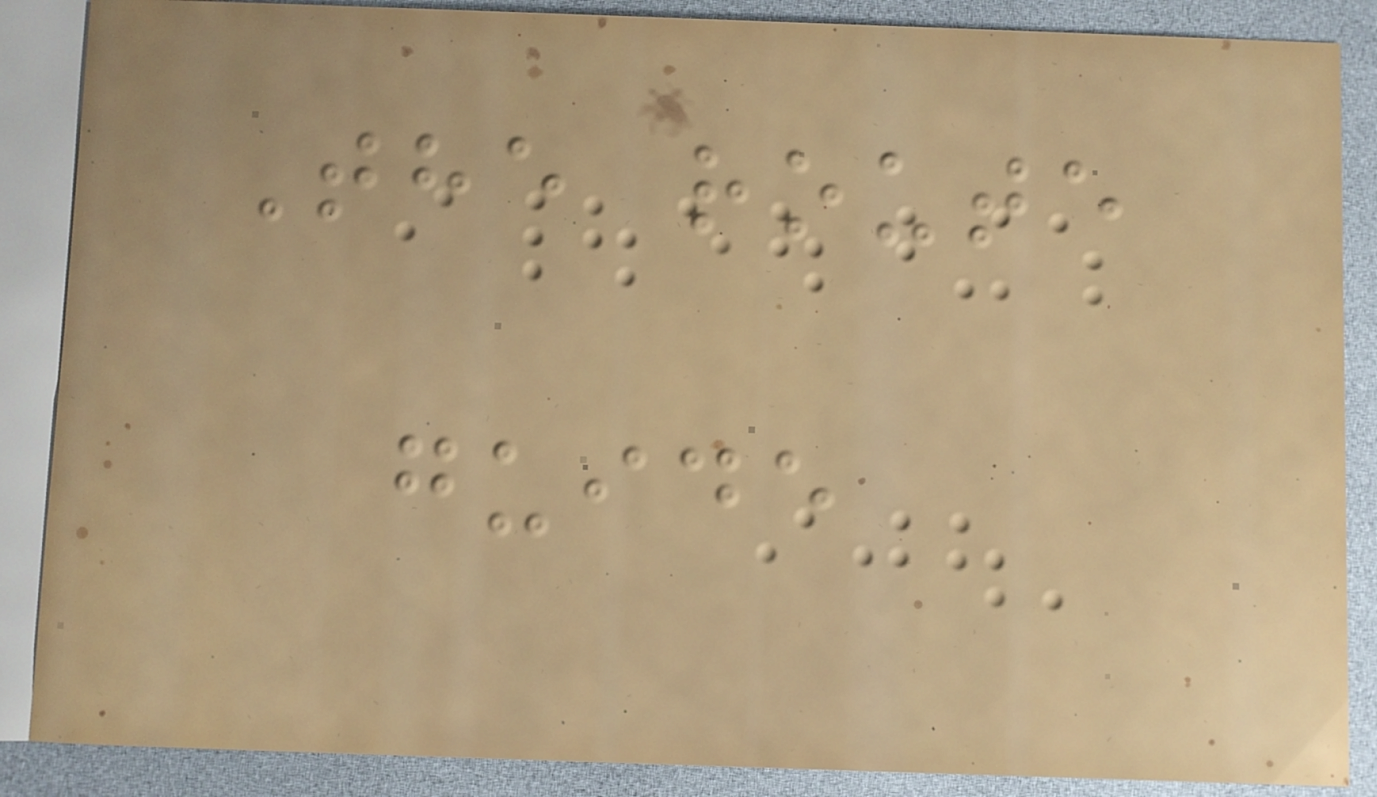The route
guide
